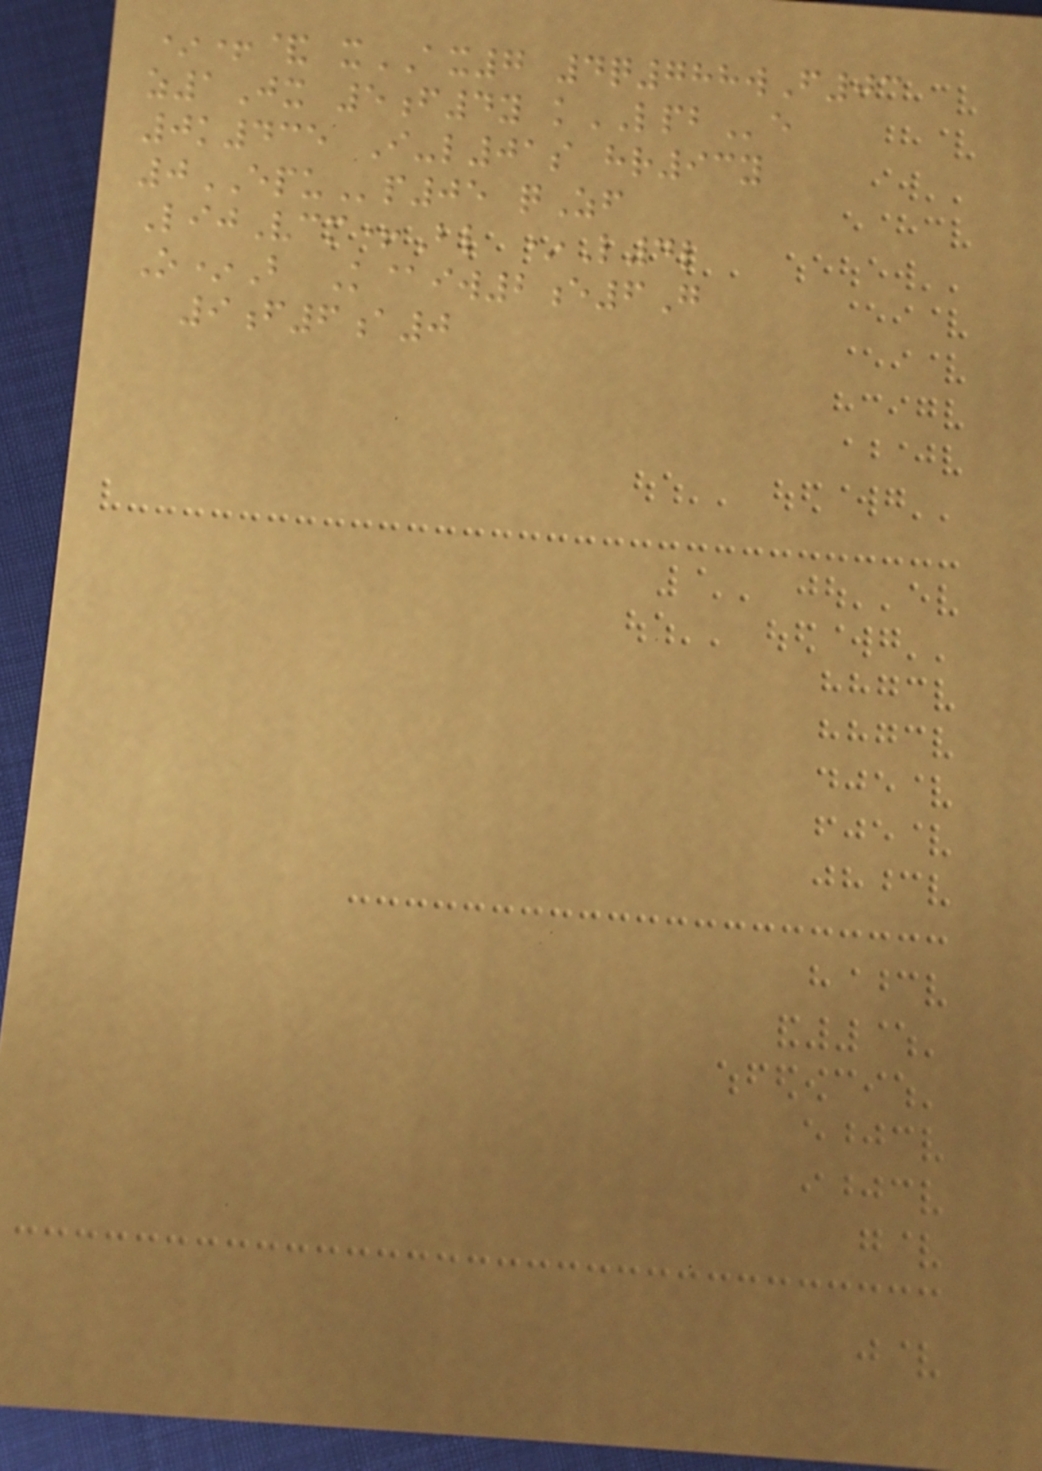*+& xAX7 4q788wF03
z1Jx 5f4y kLPBe
0k435 I-l01s hr93y
0EPUp05 qZf
LijVcm+Bl *L4l
O*B K@iw2e6G
9f6a0
